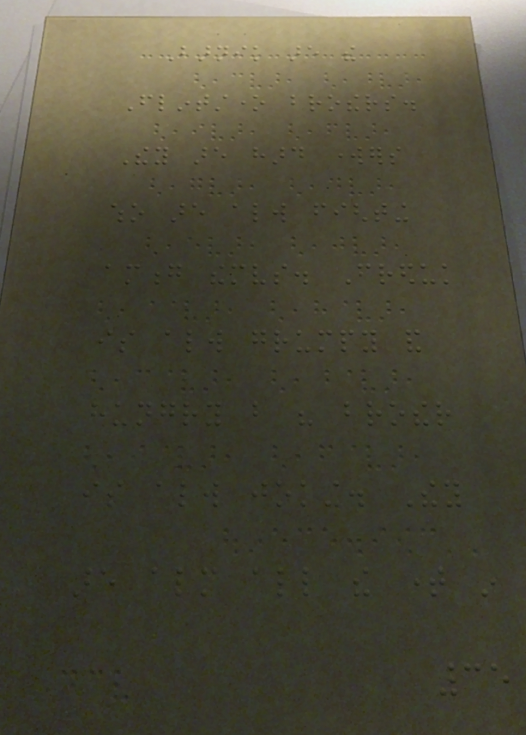Barnik are the
Flintstone brothers.
They are hard workers
who are always fighting
among themselves. Freduk
is always grumpy and
hungry but his brother
is always joking. They
are almost all the time in
35
